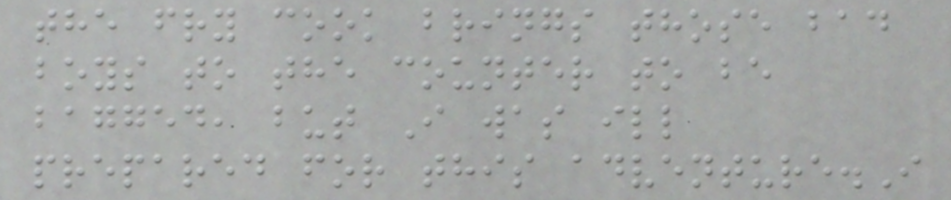the fry cook brings those bad
boys to the counter to be
bagged, but I was ill
prepared for this adventure.I
